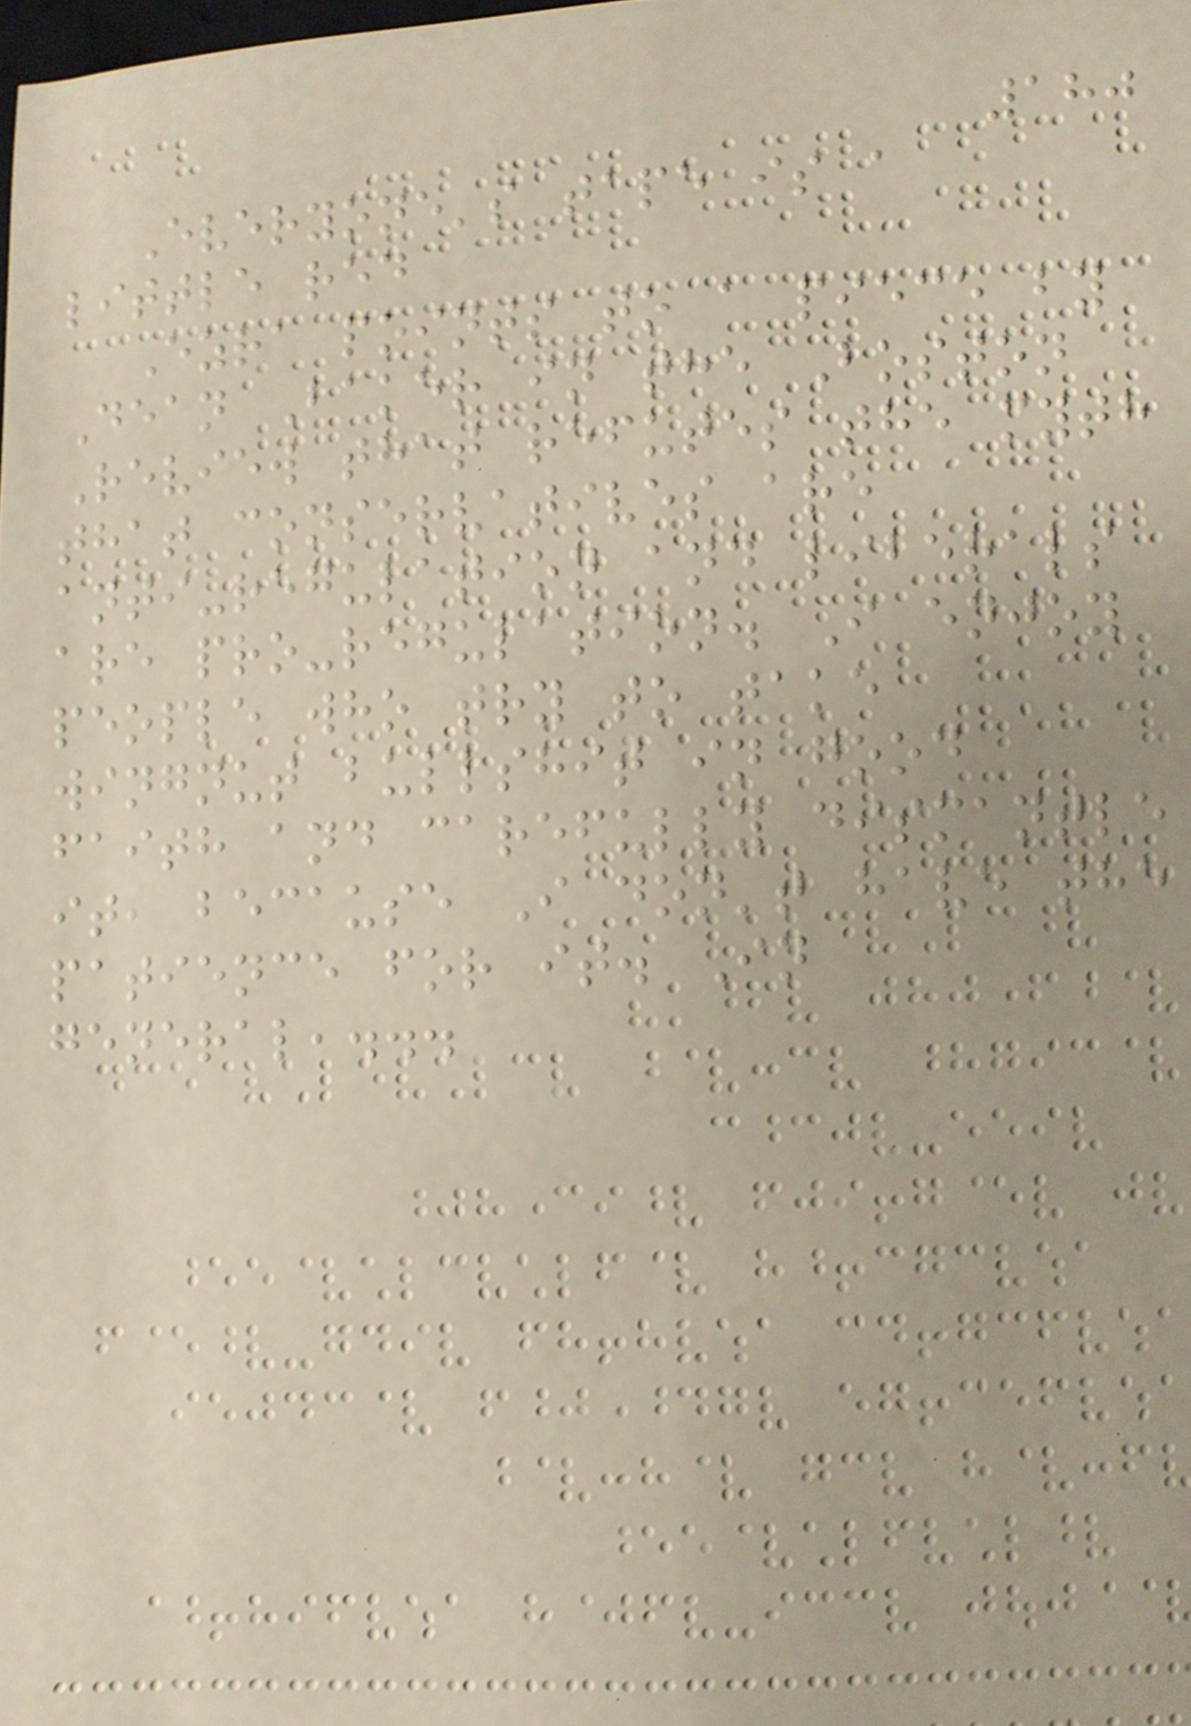180
Everyone's tape is a
little red
Ezra points to a piece by
Dean Baker in the Boston
Review that refutes the myth
that conservatives are
anti-regulation and liberals
are pro-regulation. I enjoy
people who try to take
wingnut bullshit in good
faith and carefully dismantle
it, because I don't have the
patience for it. In
general,...
